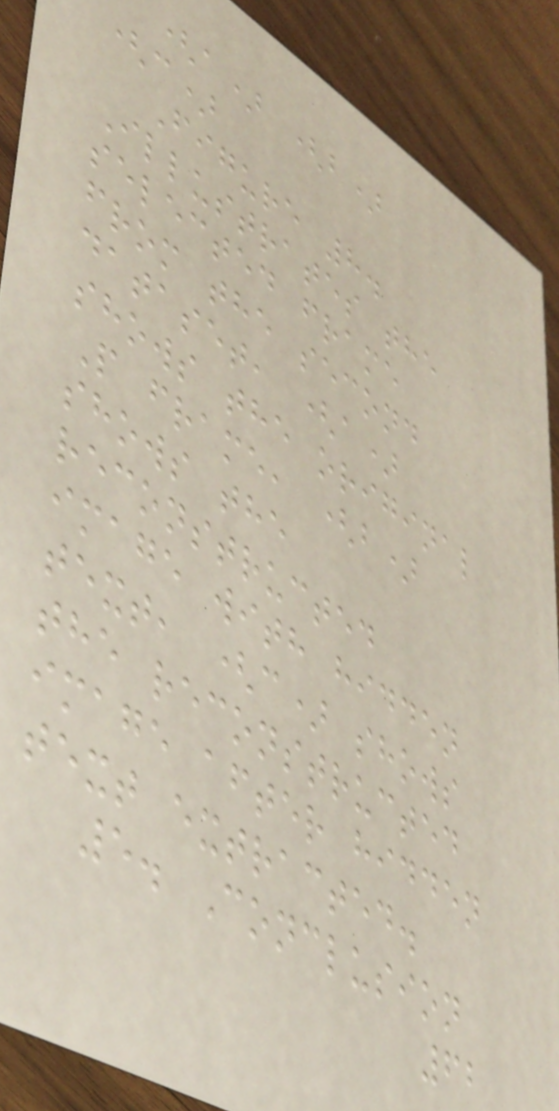(a) (b)
(c)
Figure 8.
Illustrates the
selected frame
from the second
dataset, (a)
shows the original
P frame, (b)
shows the
reconstructed
image with hidden
text, (c) shows
the reconstructed
image after hidden
text extracted.
5. Conclusion
62
